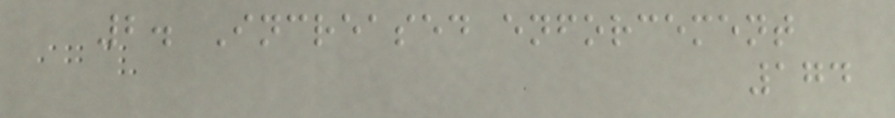2. Increased enforcement
174
